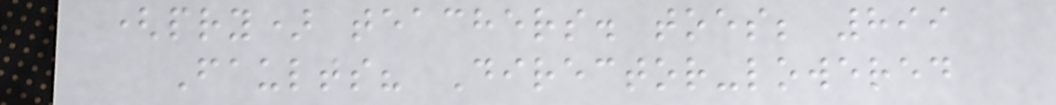(pry) teachers. toes; 899
Faults? Director-lowered
